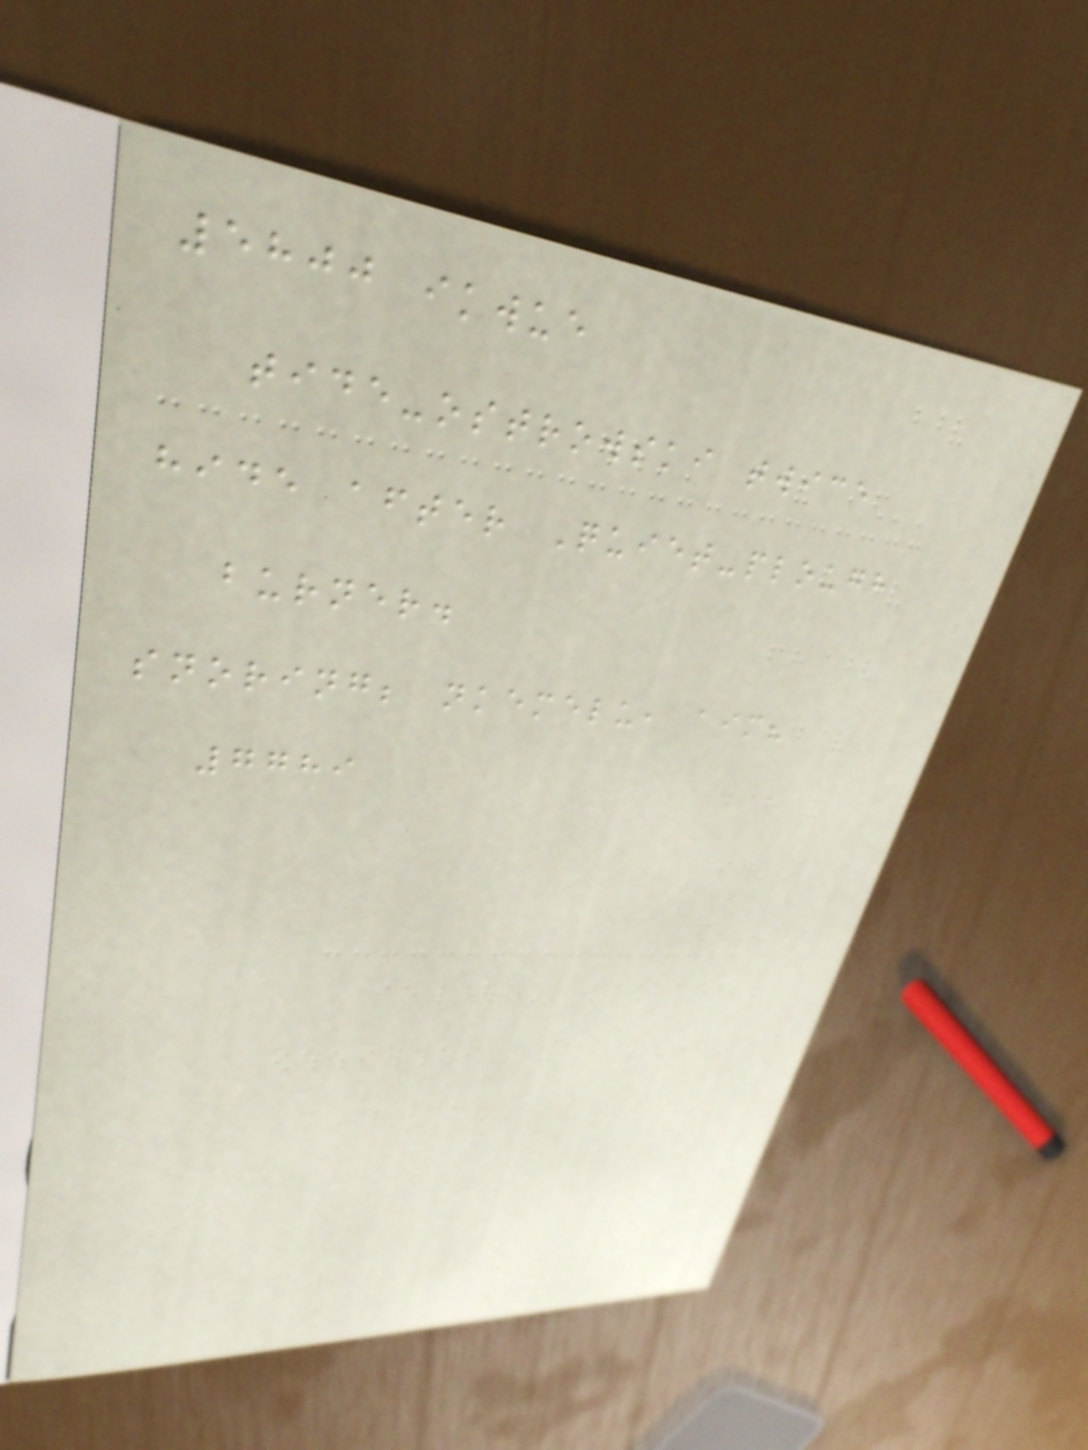5800 ikwue
tide-ostrowski twice
hide after Quiet-plough
burner.
snoring; nkemelu, aim?
7789
